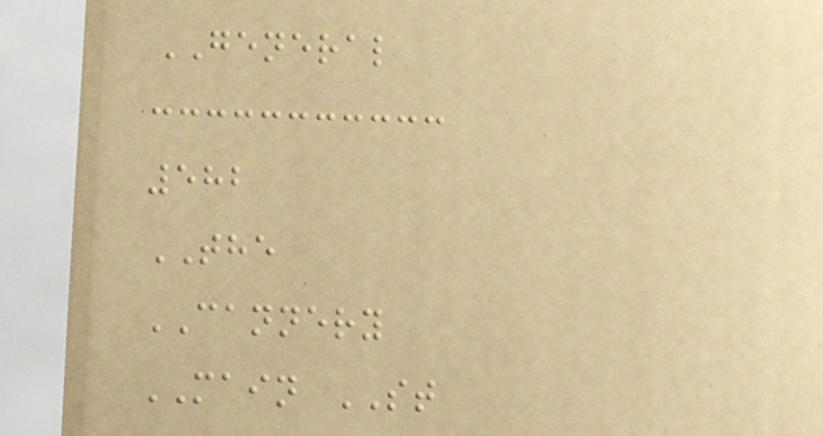GENERAL
582
THE
CANNERY
MAIN ST
